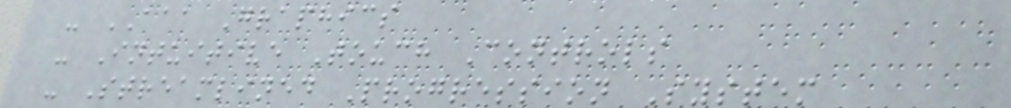- AAA Graphics
- Intuitive Touch Controls
- Streamlined Progression System
